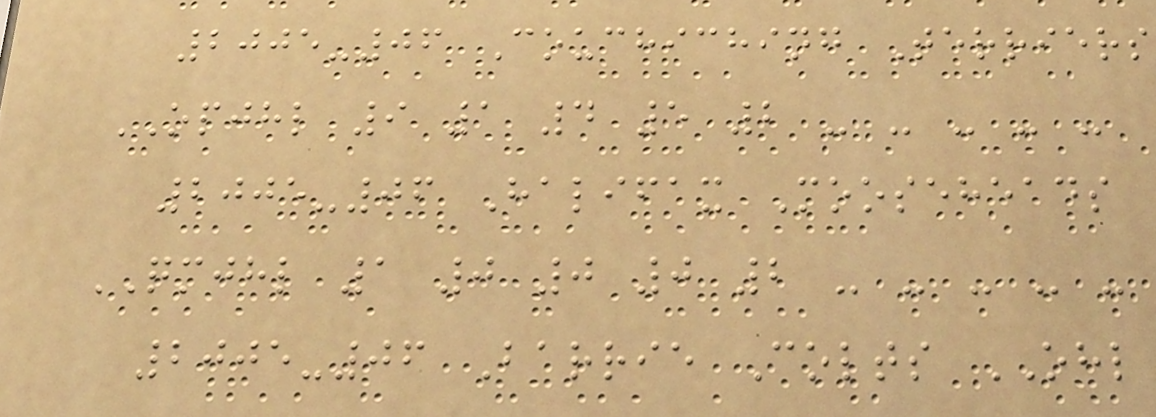2005-06 Couchiching Terriers
OPJHL 9 1 4 5 2 - - - - -
2005-06 Halifax Mooseheads
QMJHL 1 0 0 0 2 - - - - -
2005-06 Barrie Colts OHL
